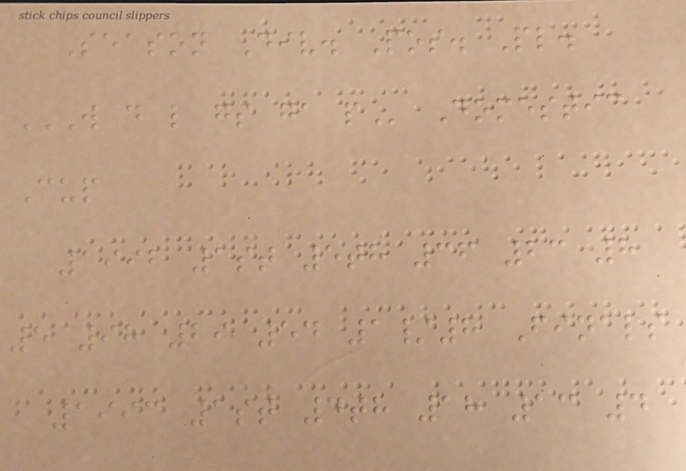Season Div. Pos. Pl.
W D L GS GA P Domestic
Cup
1992 1st 5th 36 23 8
5 98 29 54 1/8 Finals
1993 1st 4th 18 13 4
